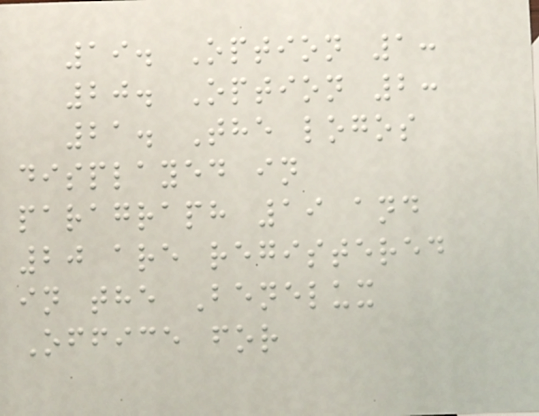19. Option 1:
20. Option 2:
21. The logos
displayed in
paragraph 19 and
20 are registered
in the Benelux
Office for
